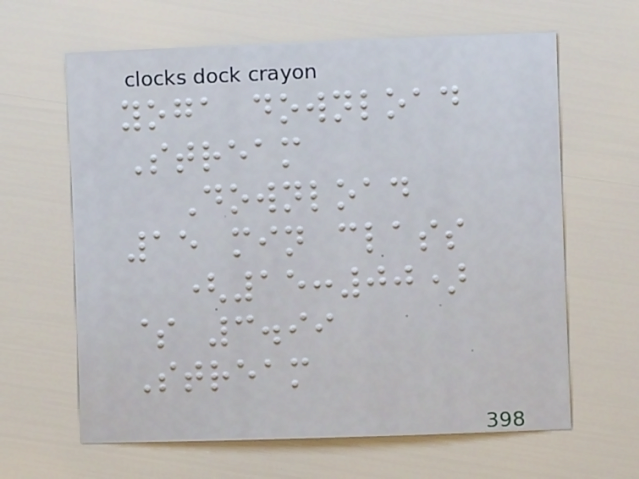yoga download
Stream
Download
15 min class
(15:00)
$ 3.99
Stream
